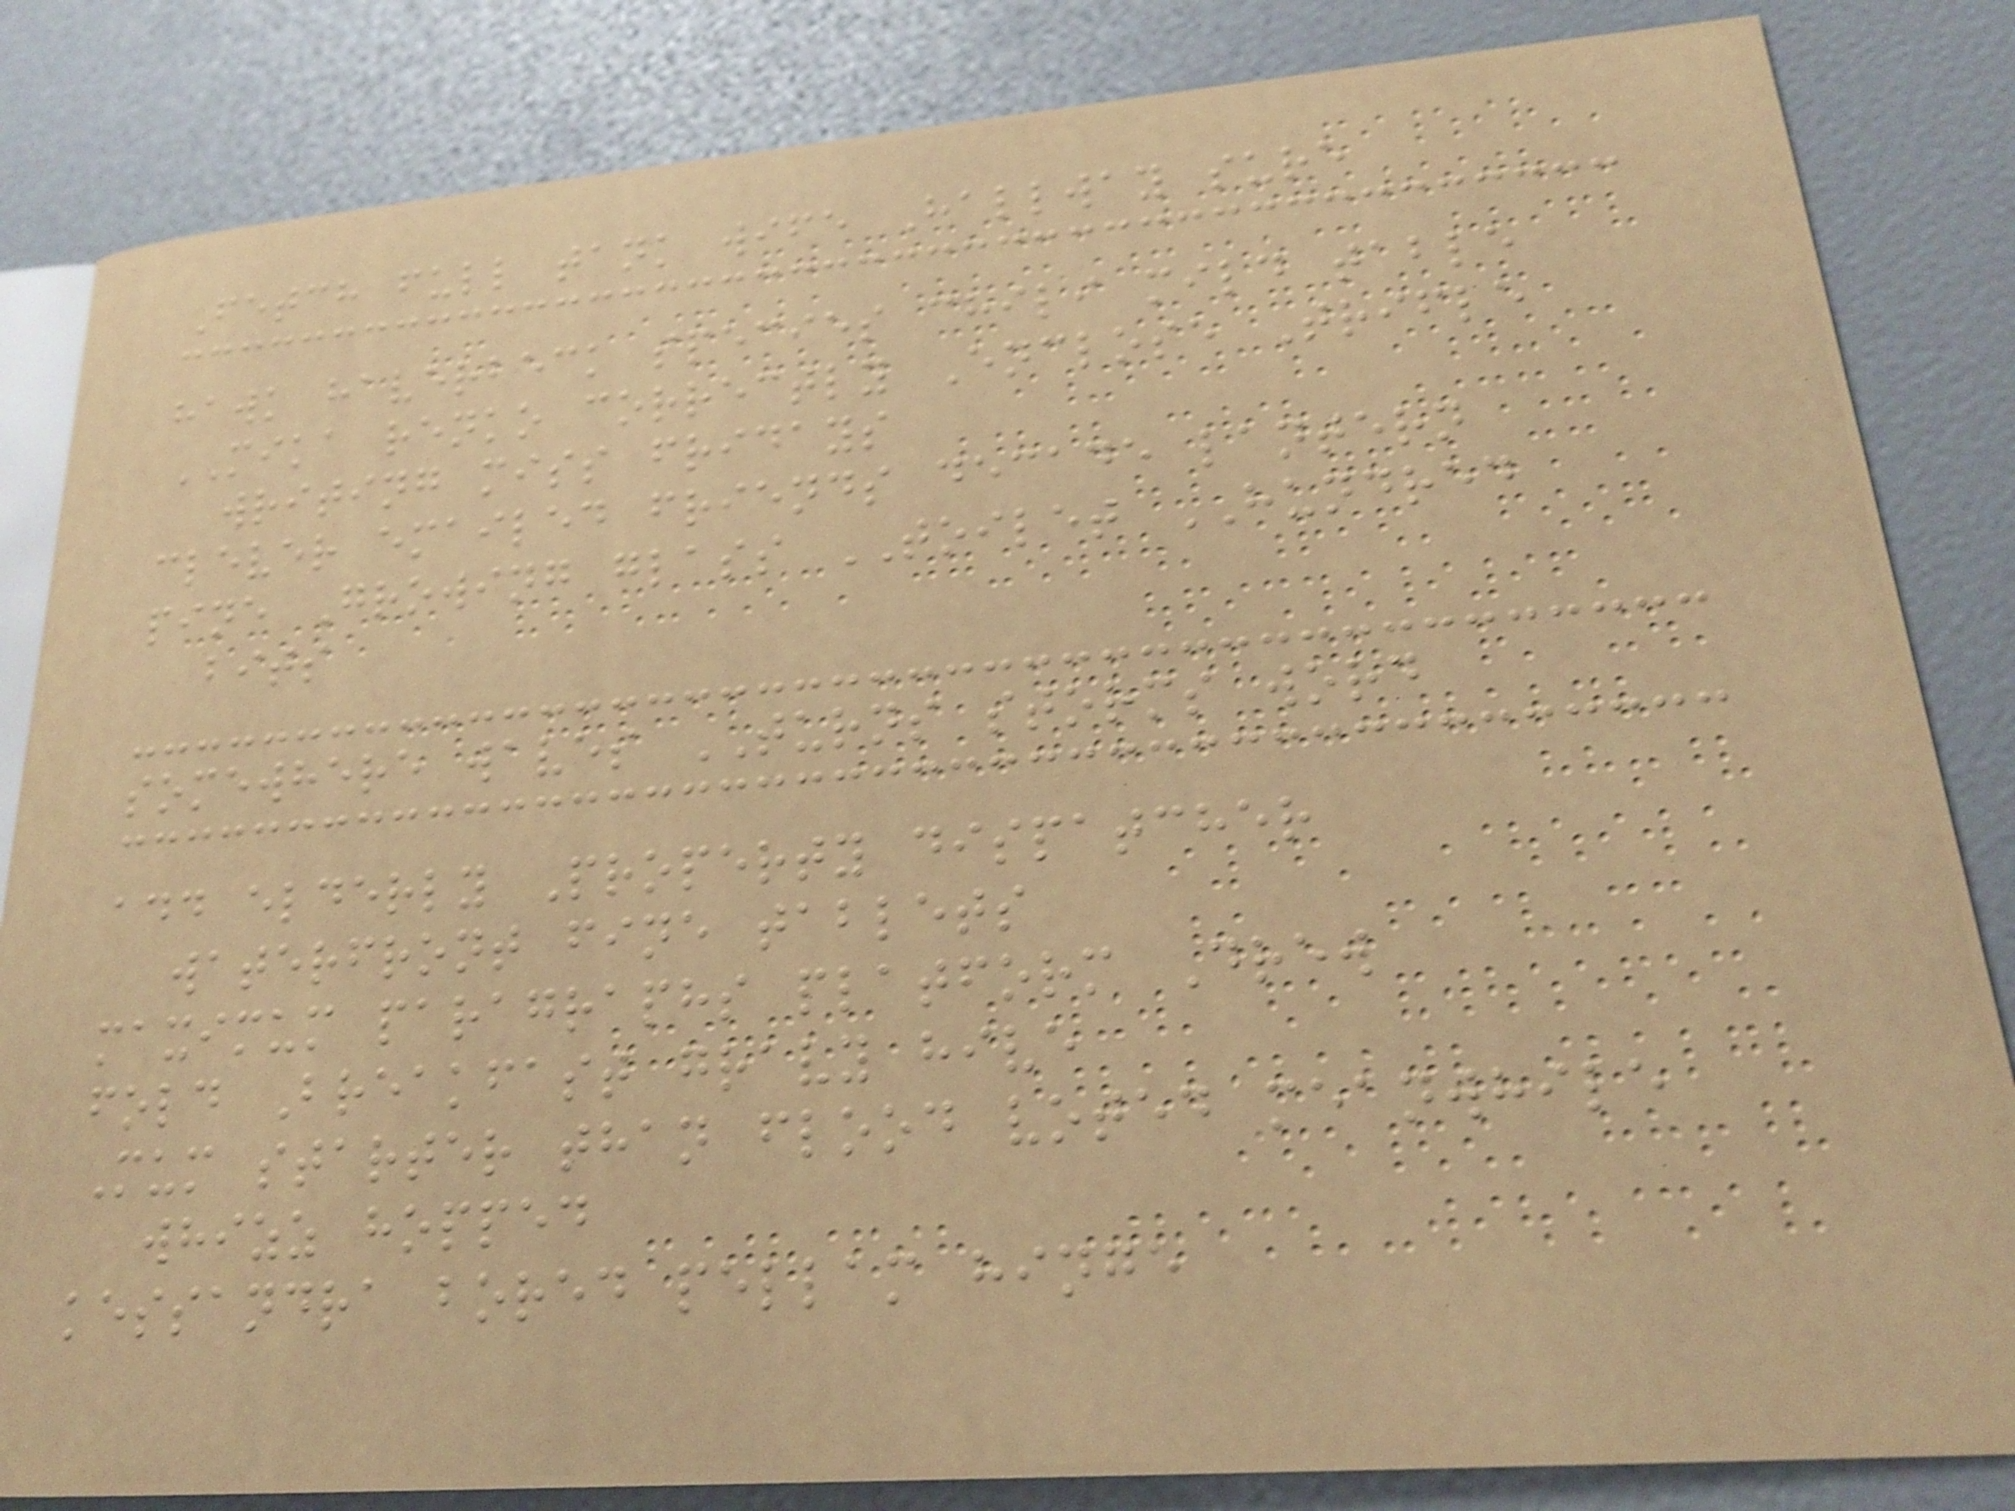Fetch full tank wife Hallway sure
hawk haverbeck species chili mild table
MIKA renko correctly Enclose Trifle
writing miss fridays
clever emailed friends decade lantern
pine Growing glass TOILET HUNDRED
bits
somewhere waves TURNS storms word
add elderly Property dispatcher
waterfront fine tablets
maximum paragraphs platform Drew
fold Breakfast gravy hive
Mum starter than flood voted meanwhile
whizz hopped
kessandra bored pellam hinge
